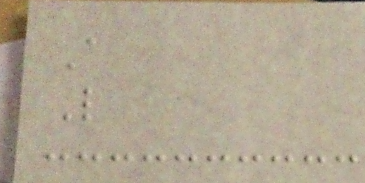A
L
